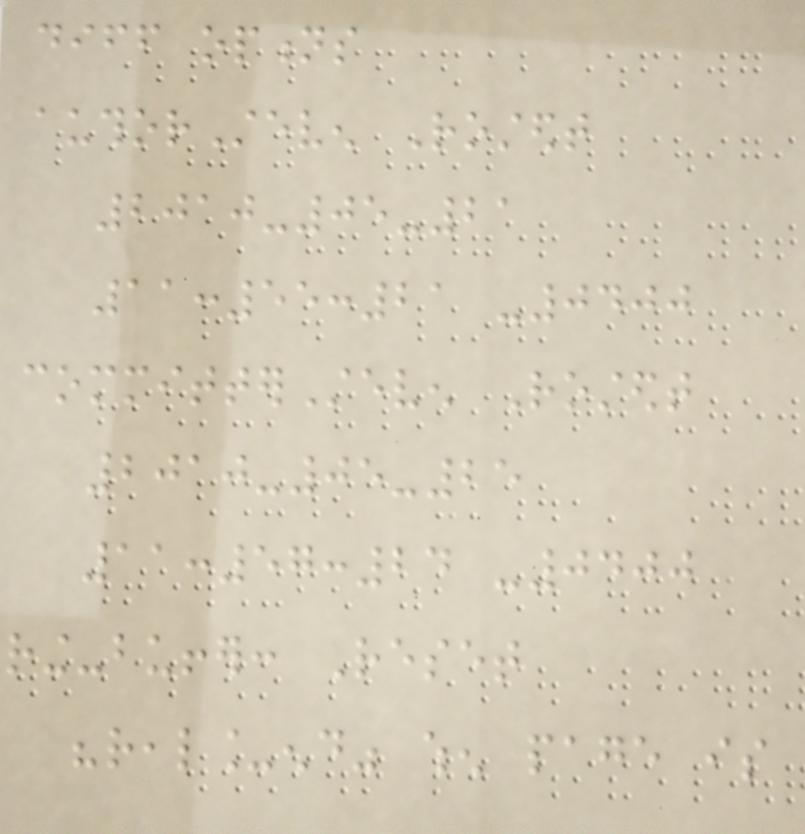diff options
authorSteven Rostedt
2010-05-21
11:55:21 -0400
committerSteven Rostedt
2010-05-25
11:57:24 -0400
ring-buffer: Reset
"real_end" when page is
